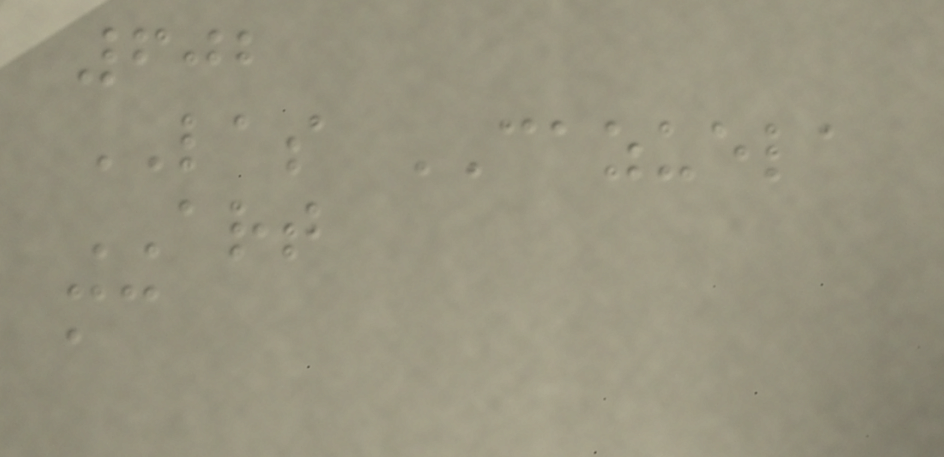602
LAS CAZUELA
ART
mc
